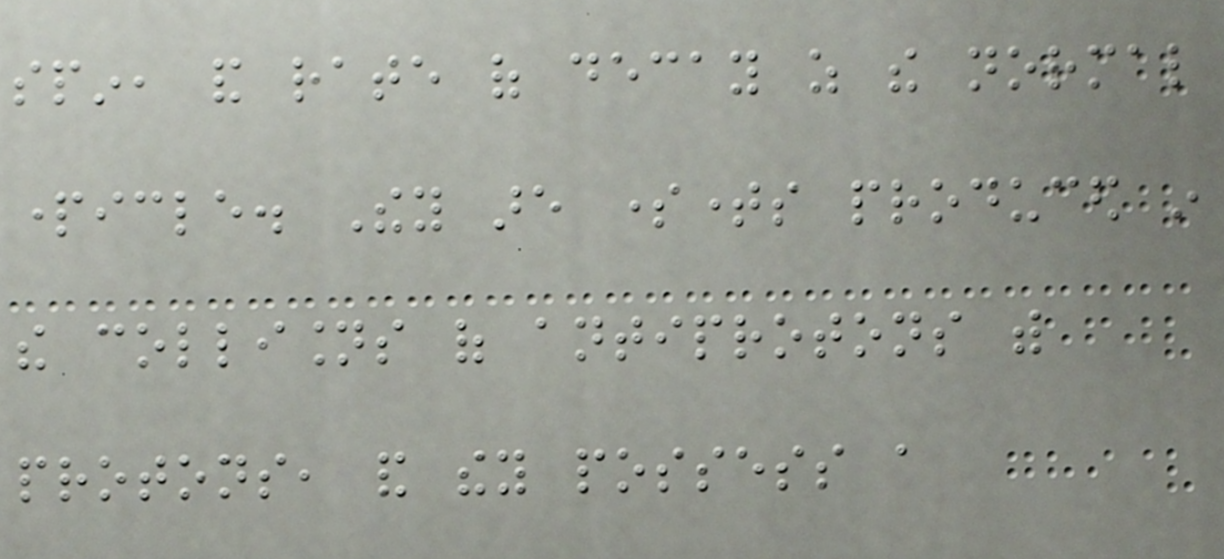spin, and rate of decay as the normal
particle. They are sometimes produced in
the collisions of antiprotons with
protons, and they possess a
